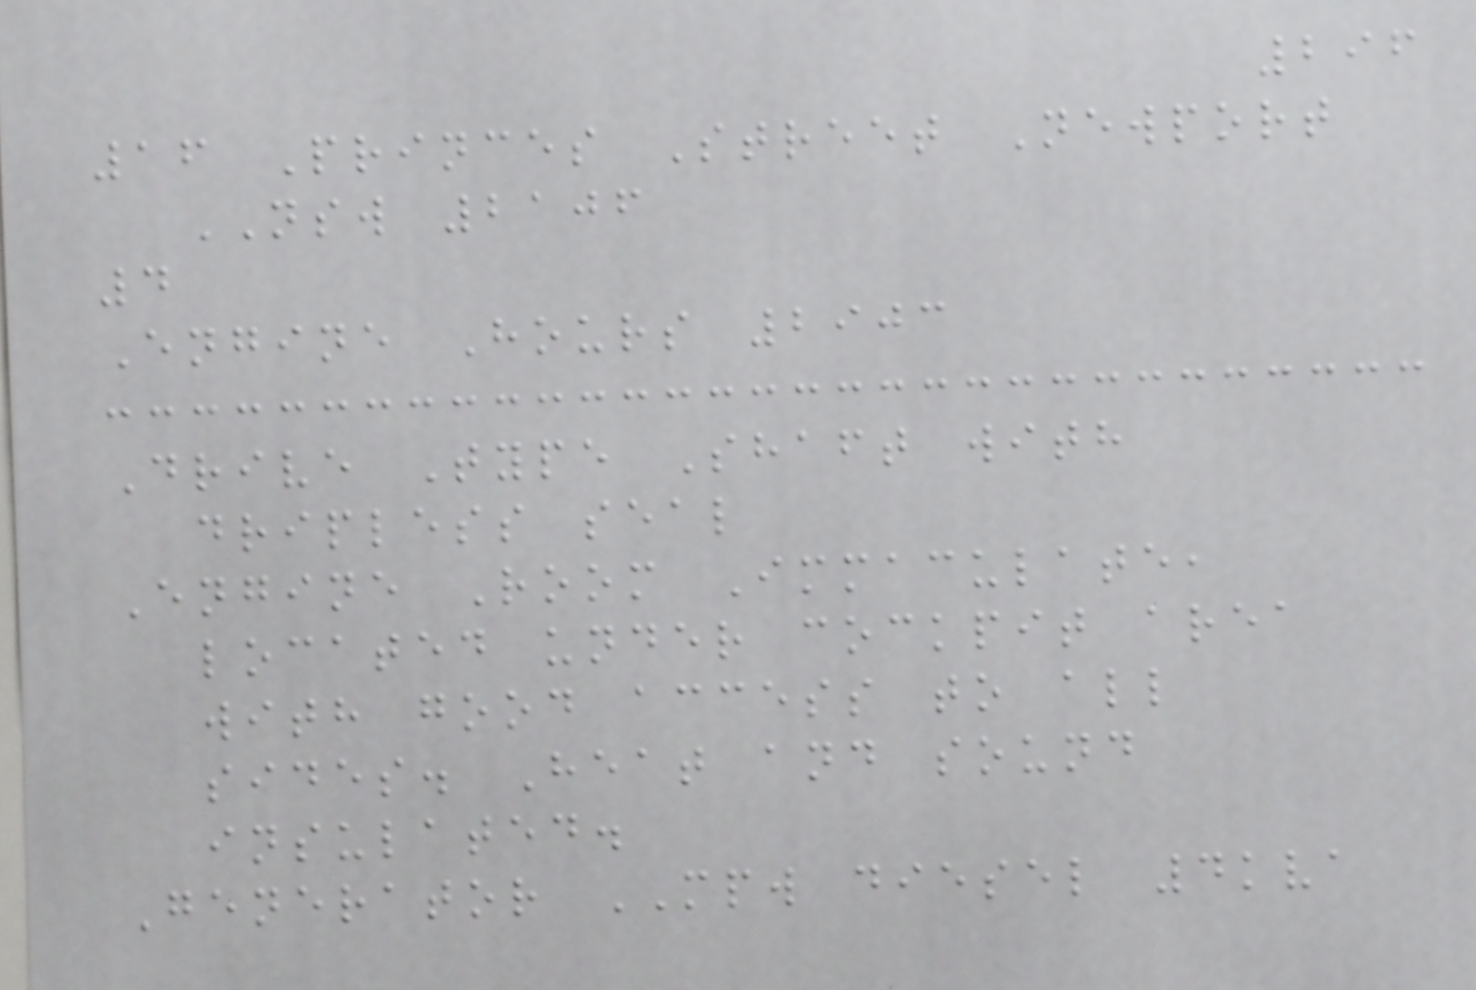296
16 Princes Street Newport
NSW 2106
4
Engine Hours 2903
Drive Type Shaft with
dripless seal
Engine Room Immaculate,
located under cockpit area
with good access to all
sides. Heat and sound
insulated.
Generator MPW diesel 4kva
